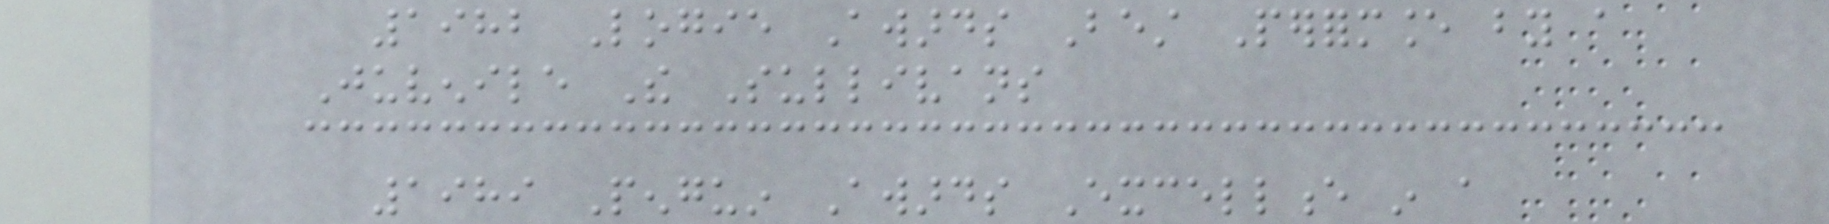1982 Logie Awards Best Performance by a
Juvenile The Sullivans
1989 Penguin Awards Excellence in a
